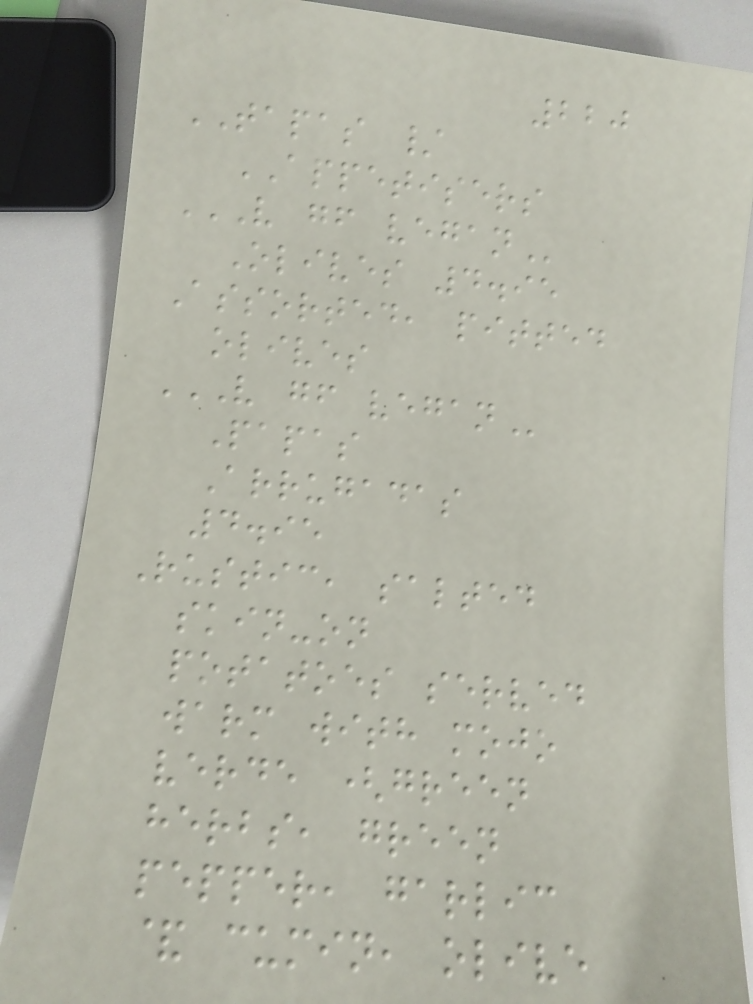220
TAPAS /
APPETISERS
V GF VEGAN
Olives 4.95
Assorted, pitted
olives
V GF VEGAN
Papas
Arrugadas
4.95
Rustic, salted
skin-on
potatoes served
warm with mojo
verde (green
herbs, green
pepper, garlic
& cumin, olive
